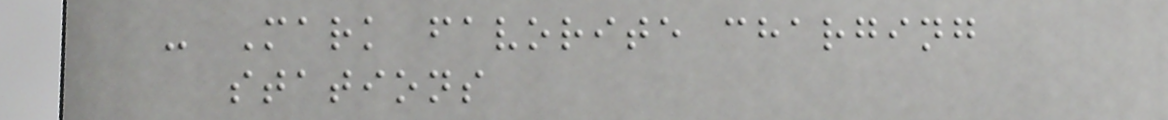- Mark favorite charging
stations
